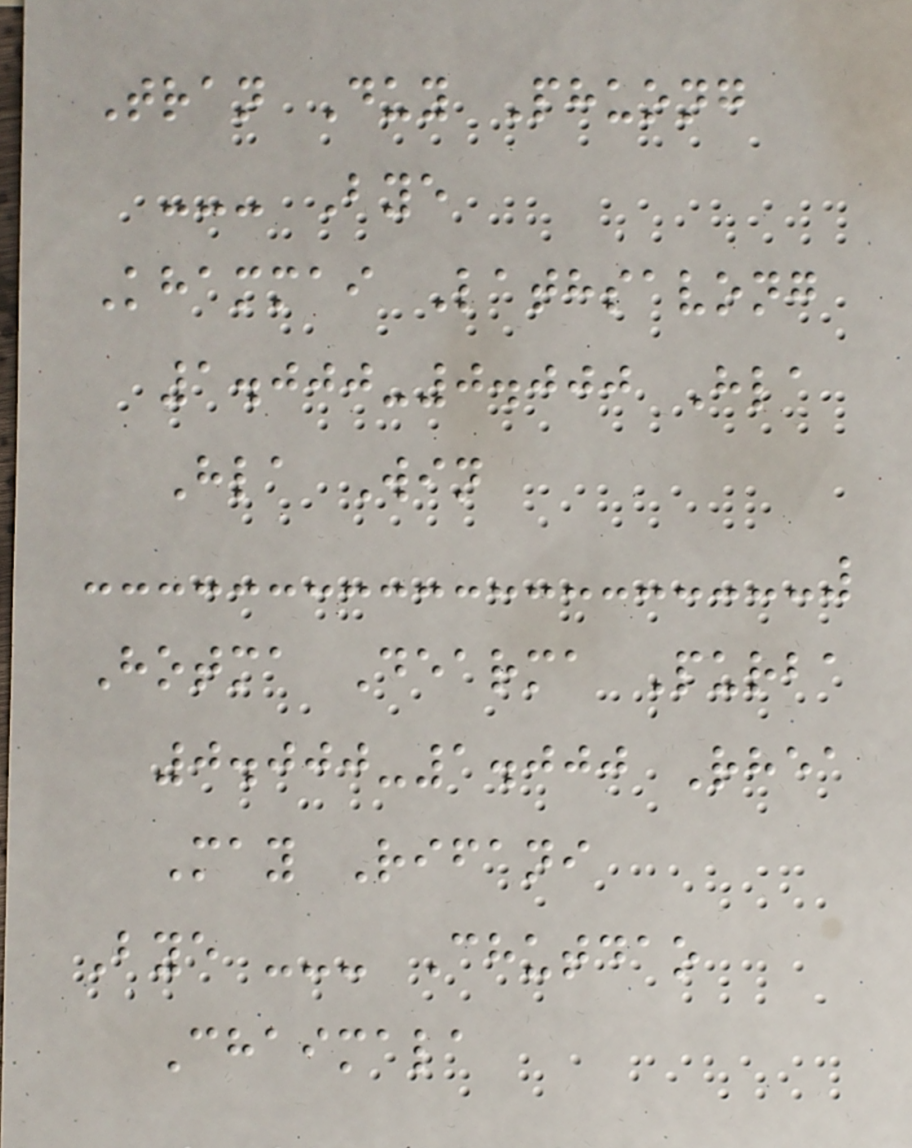Tran Duy Phuong
--- Bye
Khammai Lathsavong
1.000-0.000 Hla
Hla Win
Hotma Dearma Purba
0.000-1.000 Rhea
May Rifani
Bye --- Chutdao
Chaimala
